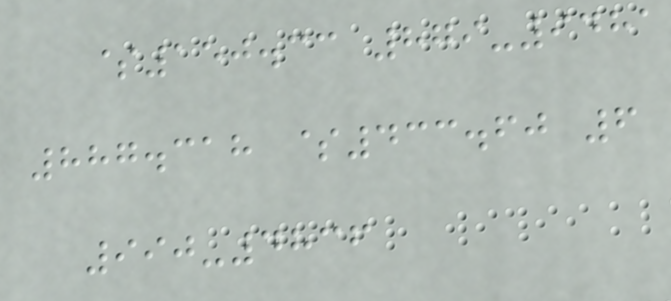$150.33 879-9481
887.318 $433.60 6
990-4836
